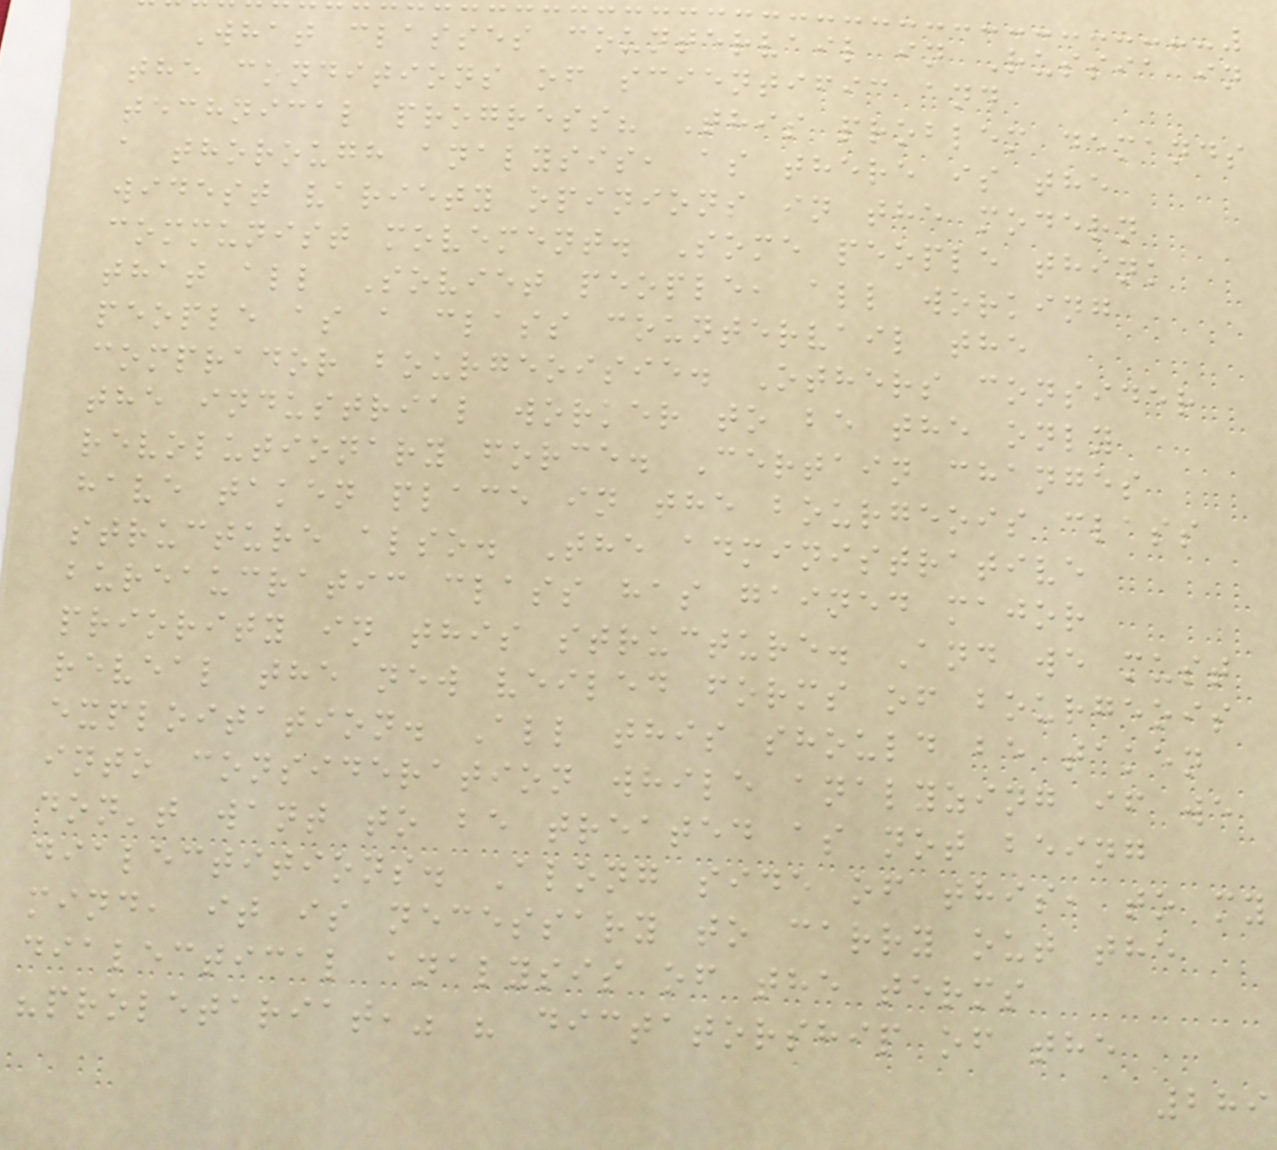What classes countervail in Russia in
the conditions of scientific and
technical progress? This problem demands
a thorough analysis, as there is the
widest variety opinions in the modern
communist movement. Some people think
that all Soviet people, all working
people as a class countervail the
comprador bourgeoisie. Others consider
the industrial worker to be the only
revolutionary force. Certain changes
have taken place in the bourgeois class
structure also. The administrative
bureaucratic class has gained major
priority in this structure. And we must
reveal the new veiled forms of bourgeois
exploitation. All this should be taken
into consideration while analyzing if we
don't want to be treated as not being
dialectitions. Along side of this, to my
mind, it is necessary to carry out the
dialectical analysis of the terms
"proletariat," " dictatorship of the
289
